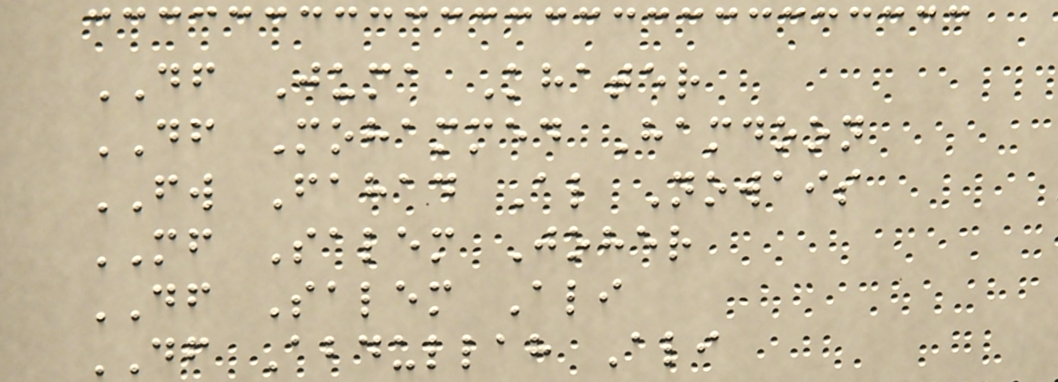DF Juma Khater
DF Mohammed Hamdoon
FW Fahad Al Nowais
MF Salem Joher
DF Salem Ali
DF Abdullah Ali
